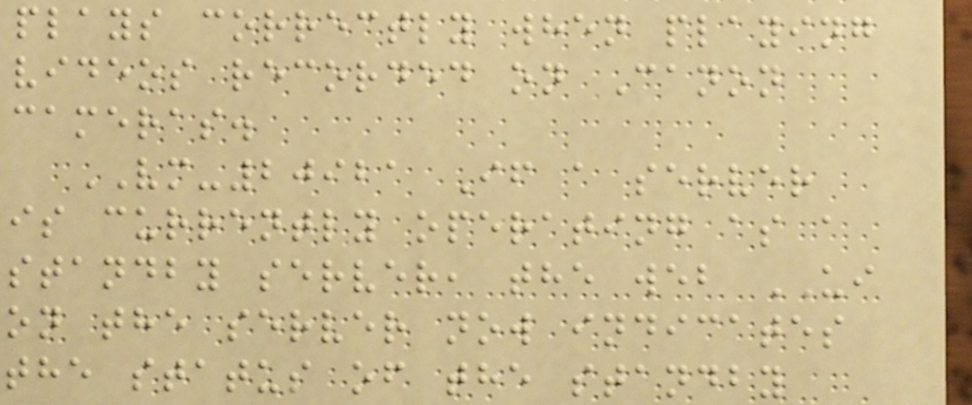plays correctly when playing
videos recorded on Canon
cameras.
VM-20921 If a server
is currently operating as a
standby server, the web UI
on the server now indicates
the status of the standby
